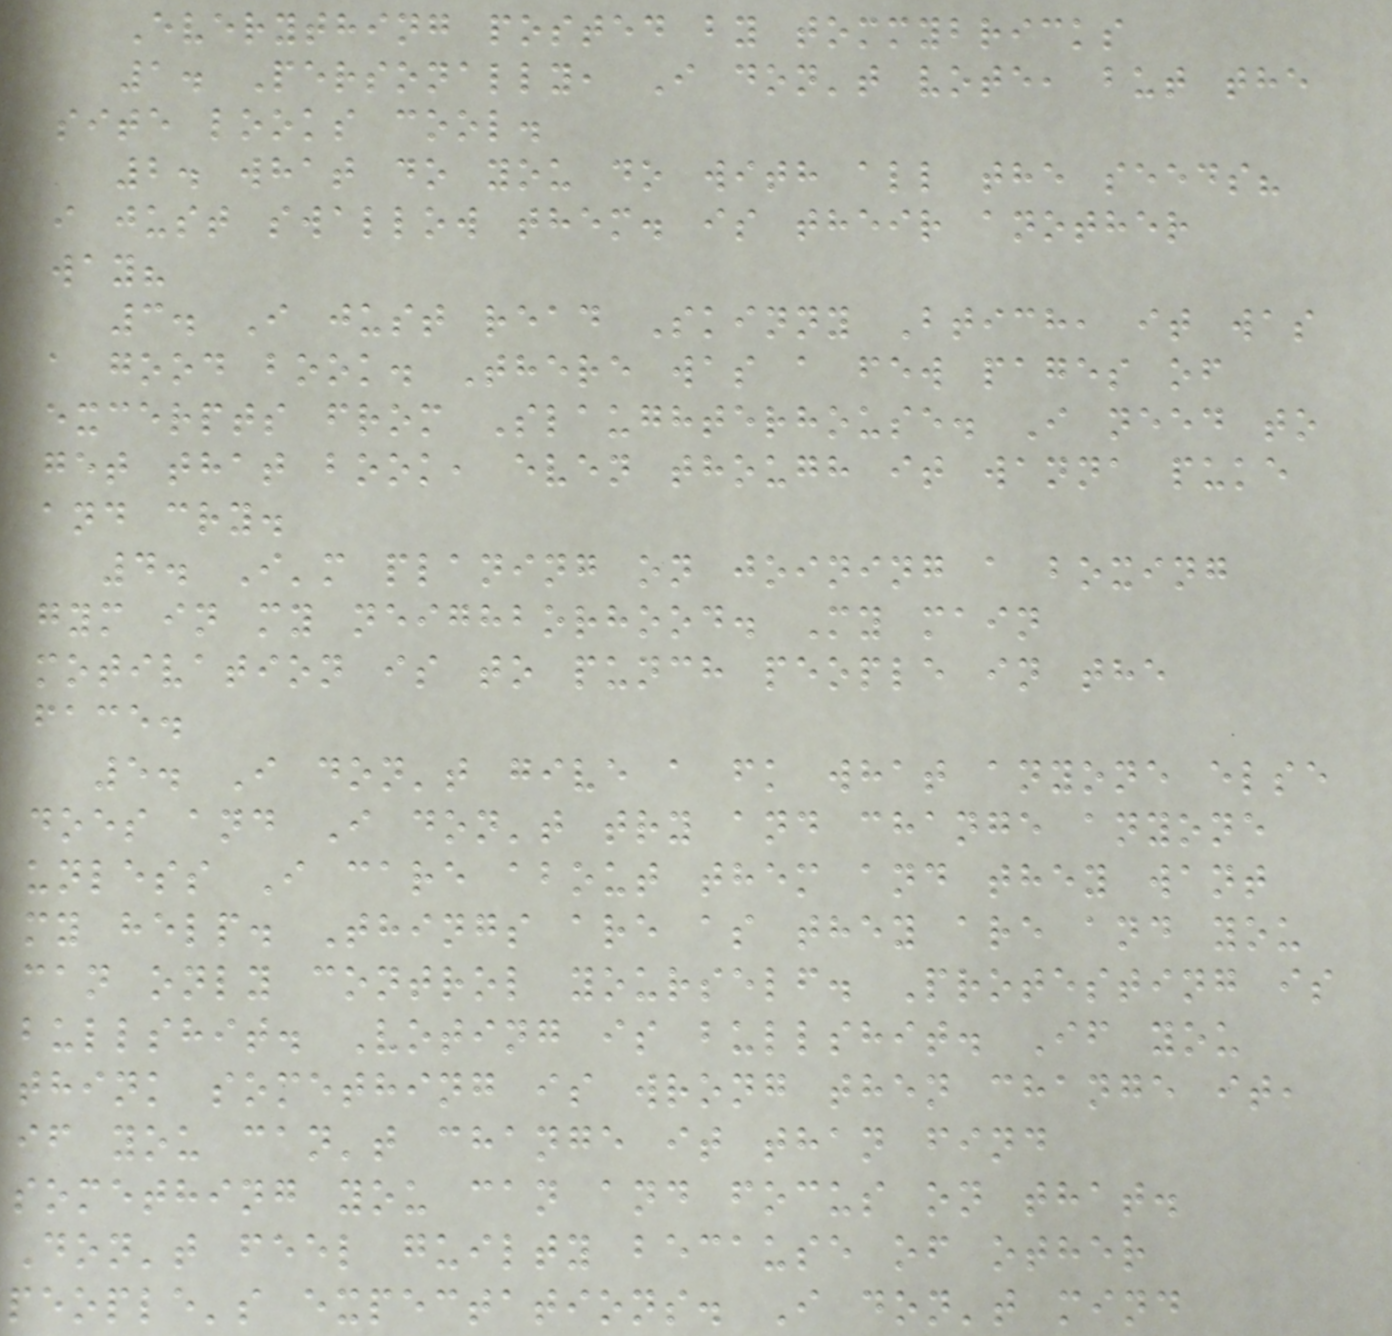Everything posted by tommybricks
1. Personally, I don't vote, but the
site looks cool.
2. what do you do with all the seeds?
i just swallow them. is their another
way?
3. I just read Skinny Btich, it was
a good book. There was a few pages of
excerpts from Slaughterhouse. I need to
get that book, even though it wanna puke
and cry.
4. I'm planing on joining a boxing
gym in my neighborhood. My main
motivation is to punch people in the
face.
5. I don't give a fk what anyone else
does and I don't try and change anyone
unless I care about them and they want
my help. Things are as they are and you
can only control yourself. Protesting is
bullshit. Voting is bullshit. If you
think something is wrong then change it,
if you can't change it than find
something you can and focus on that.
Don't feel guilty because of other
people's expectations. I don't mind
